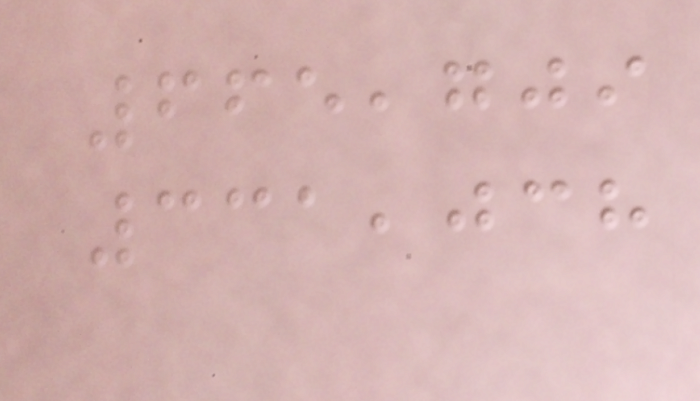665,709
331,038
